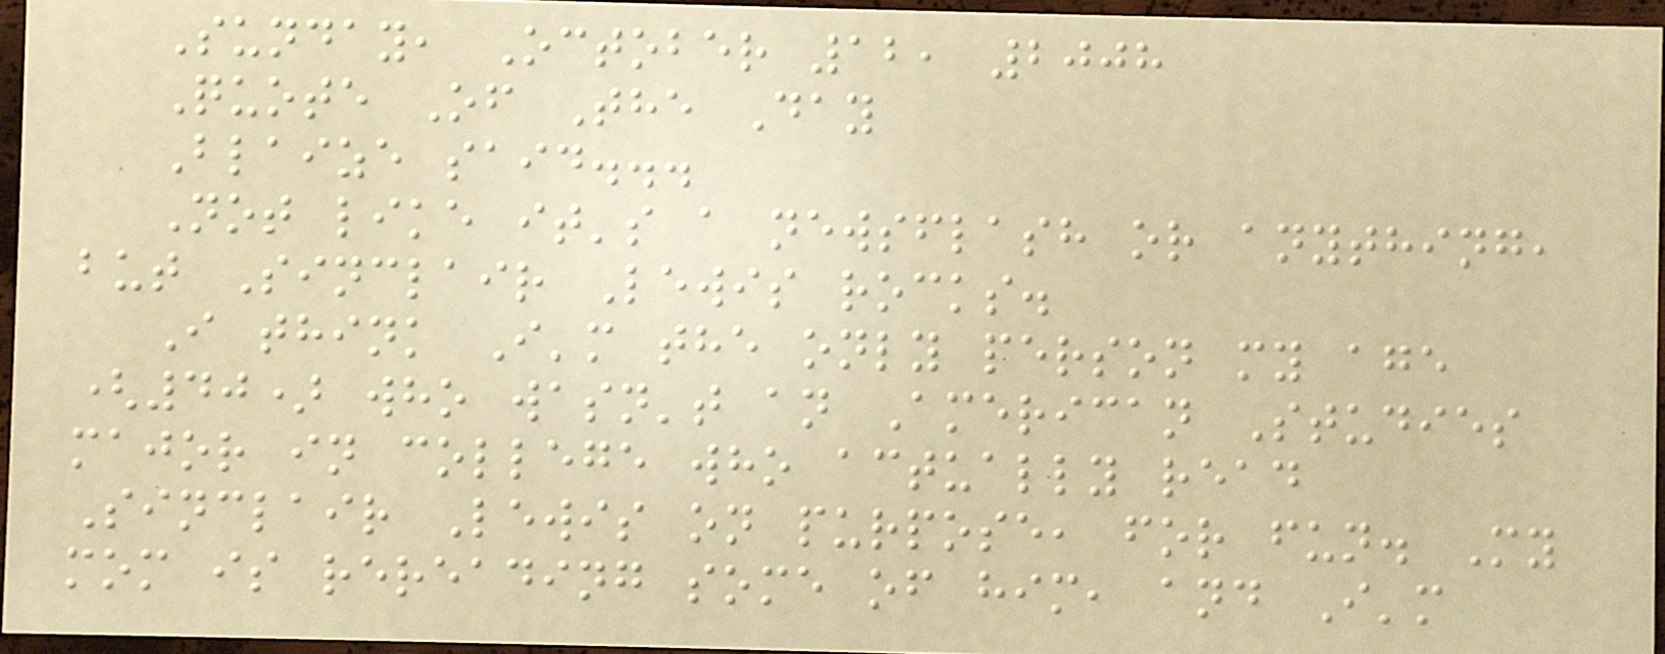Sunday, October 12, 2008
Quote Of The Day
Blaize said...
Not like it's a newsflash or anything,
but Sinclair Lewis rocks.
I think I'm the only person my age
(40) who wasn't an American Studies
major in college who actually read
Sinclair Lewis on purpose, for fun. My
mom is rereading some of him, and I'm
